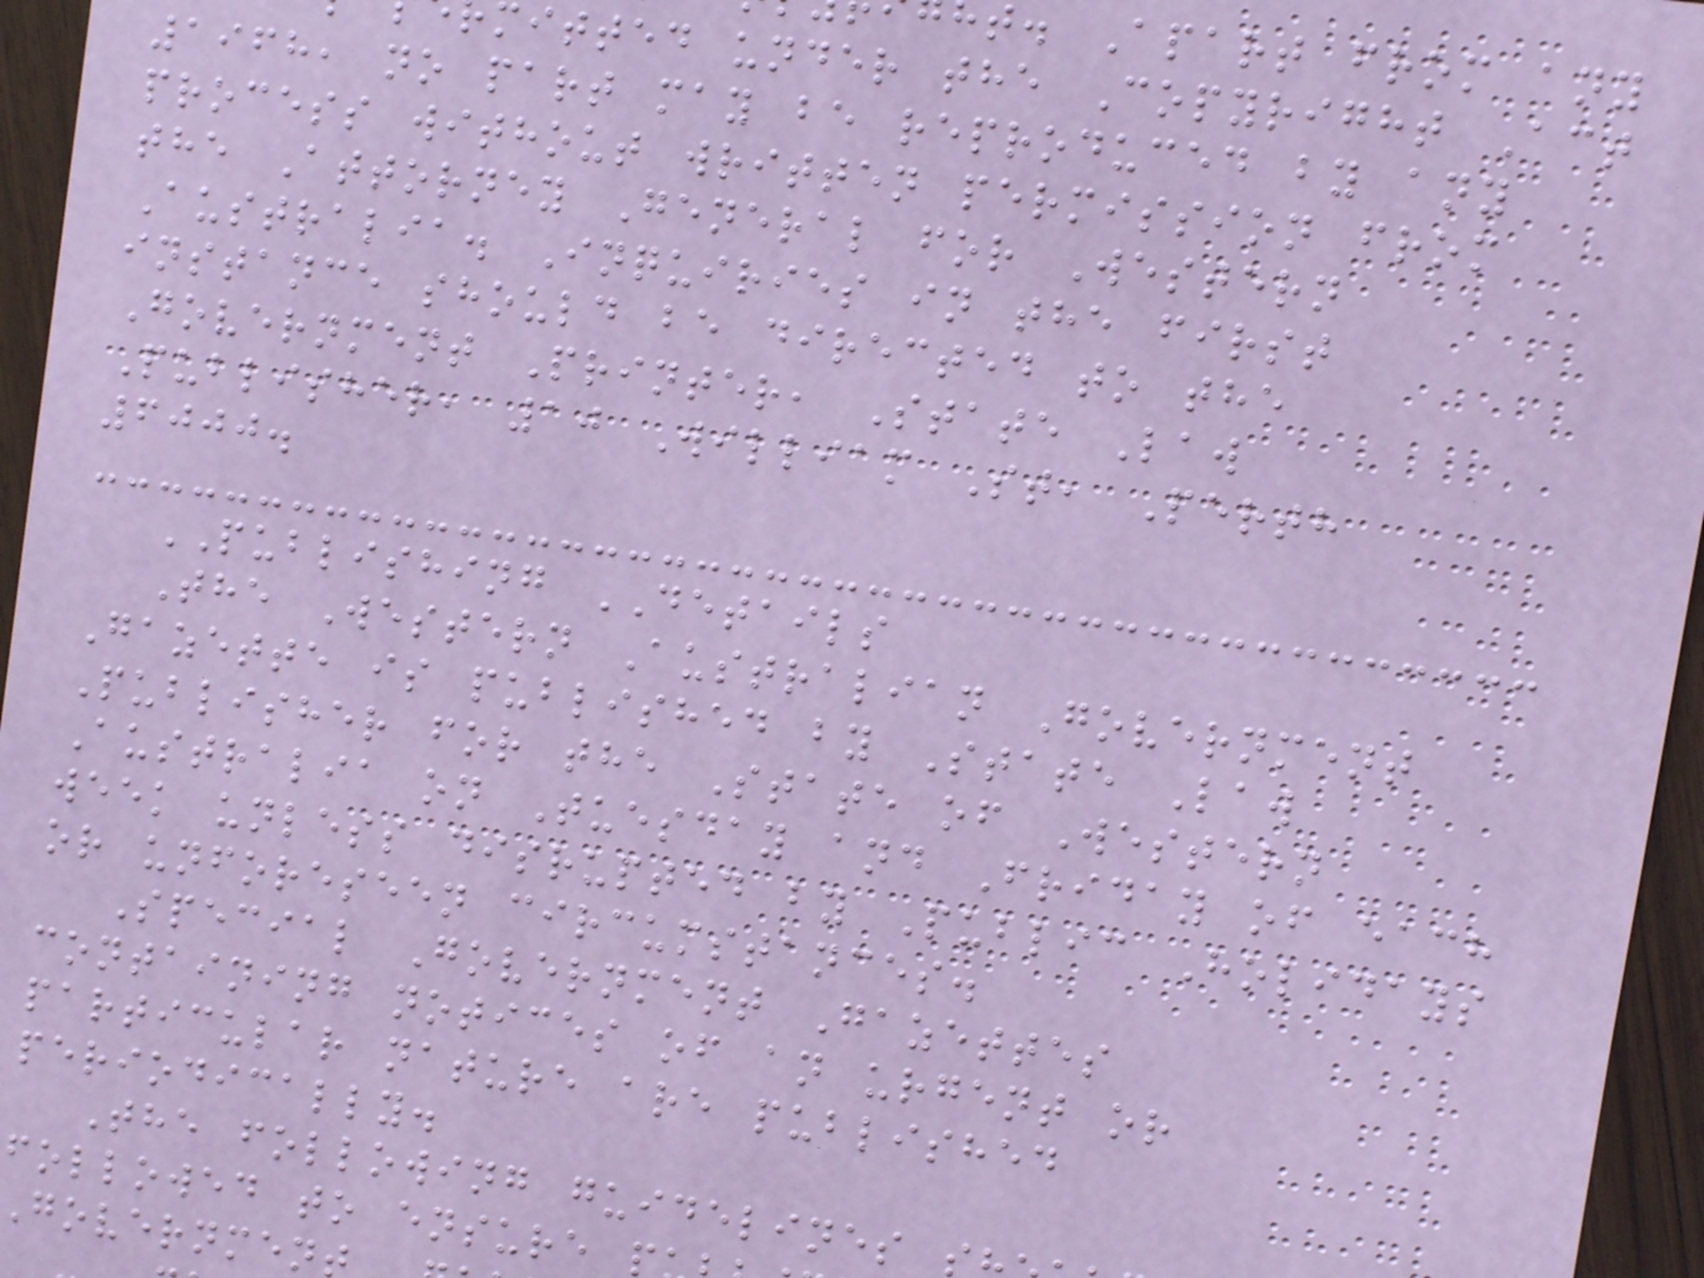t. Apart from any
mitted under the Copyright Act
1968, no part may be reproduced by any
process without written permission from
the Attorney General for Western
Australia. Inquiries in the first
instance should be directed to the
Government Printer, State Law
Publisher, 10 William St, Perth
6000.
PUBLISHING DETAILS
The Western Australian Government
Gazette is published by State Law
Publisher for the State of Western
Australia on Tuesday and Friday of each
week unless disrupted by Public Holidays
or unforeseen circumstances.
Special Government Gazettes
containing notices of an urgent or
particular nature are published
periodically.
The following guidelines
followed to ensure
